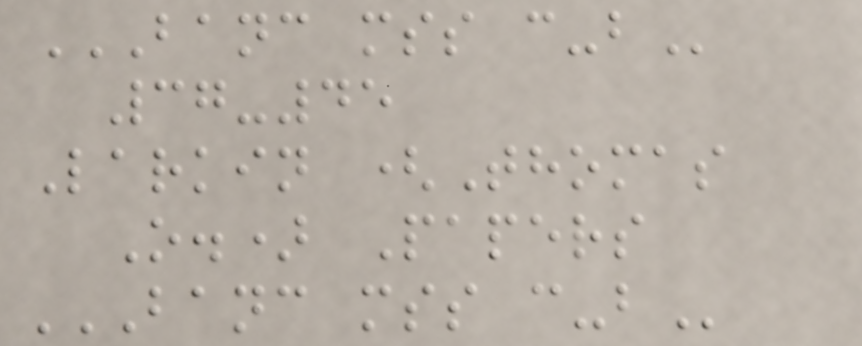BANC MSS C-B
37-45
Larkin (Thomas
O.) Papers
BANC MSS C-B
